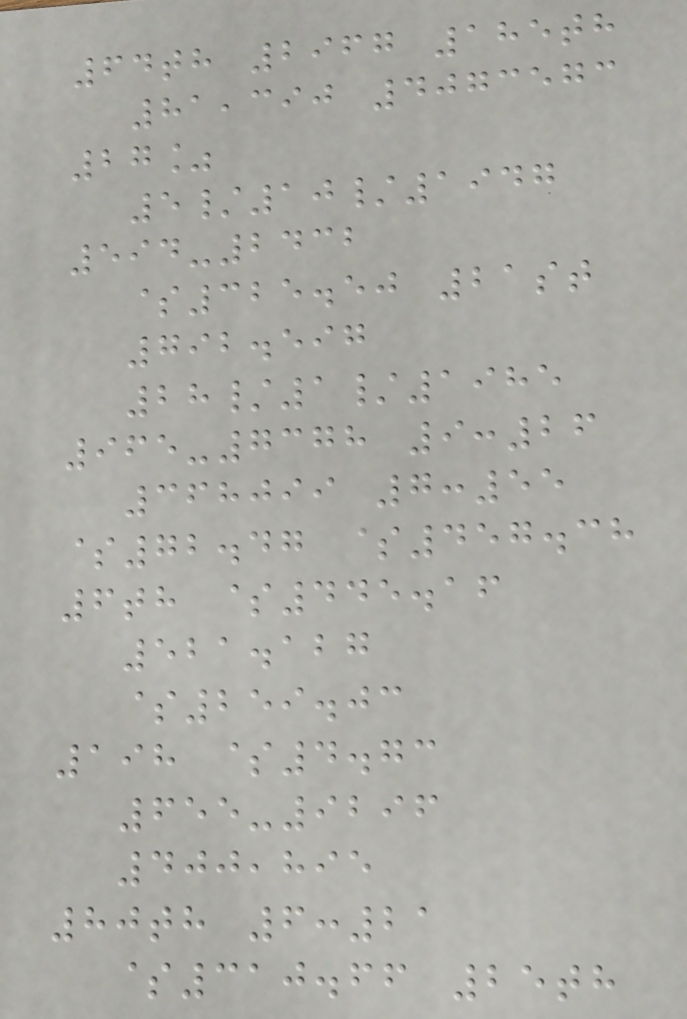64th 2967 185th
81,390 4073573
27%
5/10/1947
594-2432
$325.50 21st
792.597
28/1/1985
965-7378 9:26
368099 7:55
$72.47 $457.38
6th $445.16
521.127
$259.03
198 $4.73
655-9296
400,895
80th 6:21
$310.66 25th
